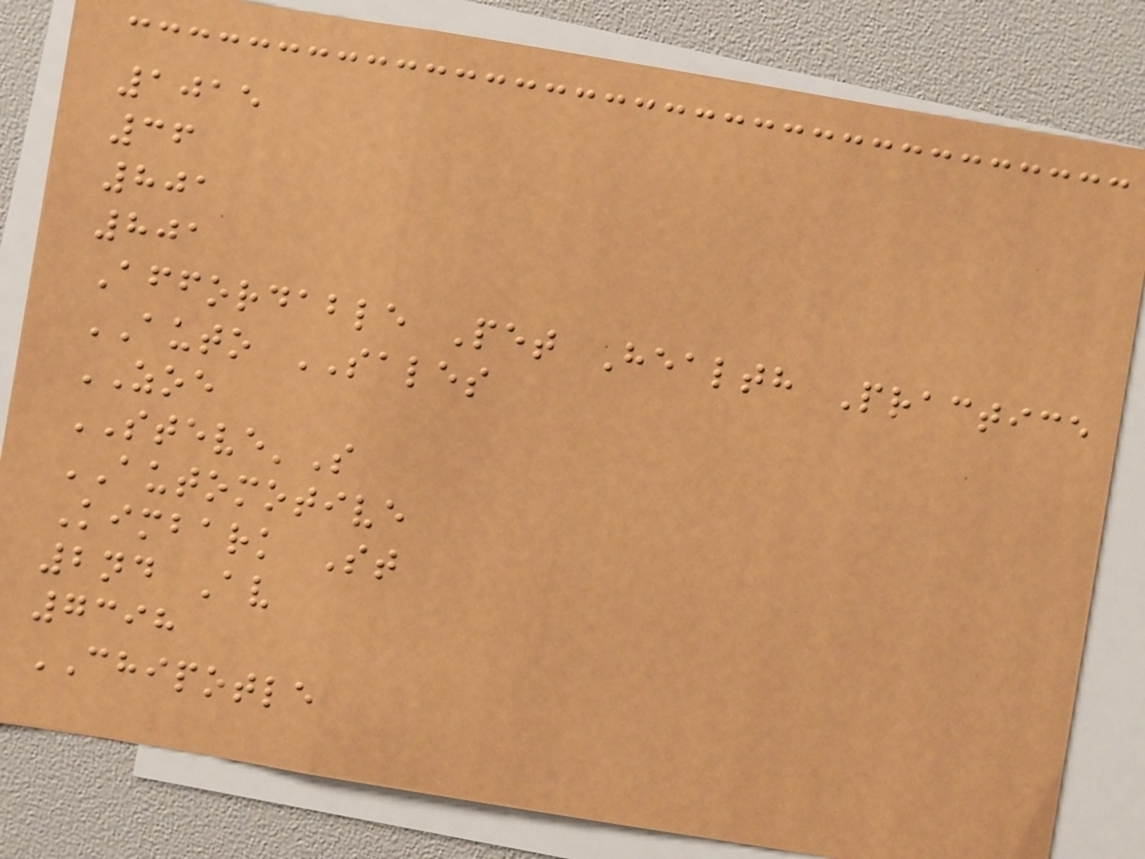1015
36
801
801
Affordable Pet Health Practice
AUTO SALES
ZOE
STEVE'S
AUTOMOTIVE
Kimbark St
2nd Av
7398
CHIPOTLE
